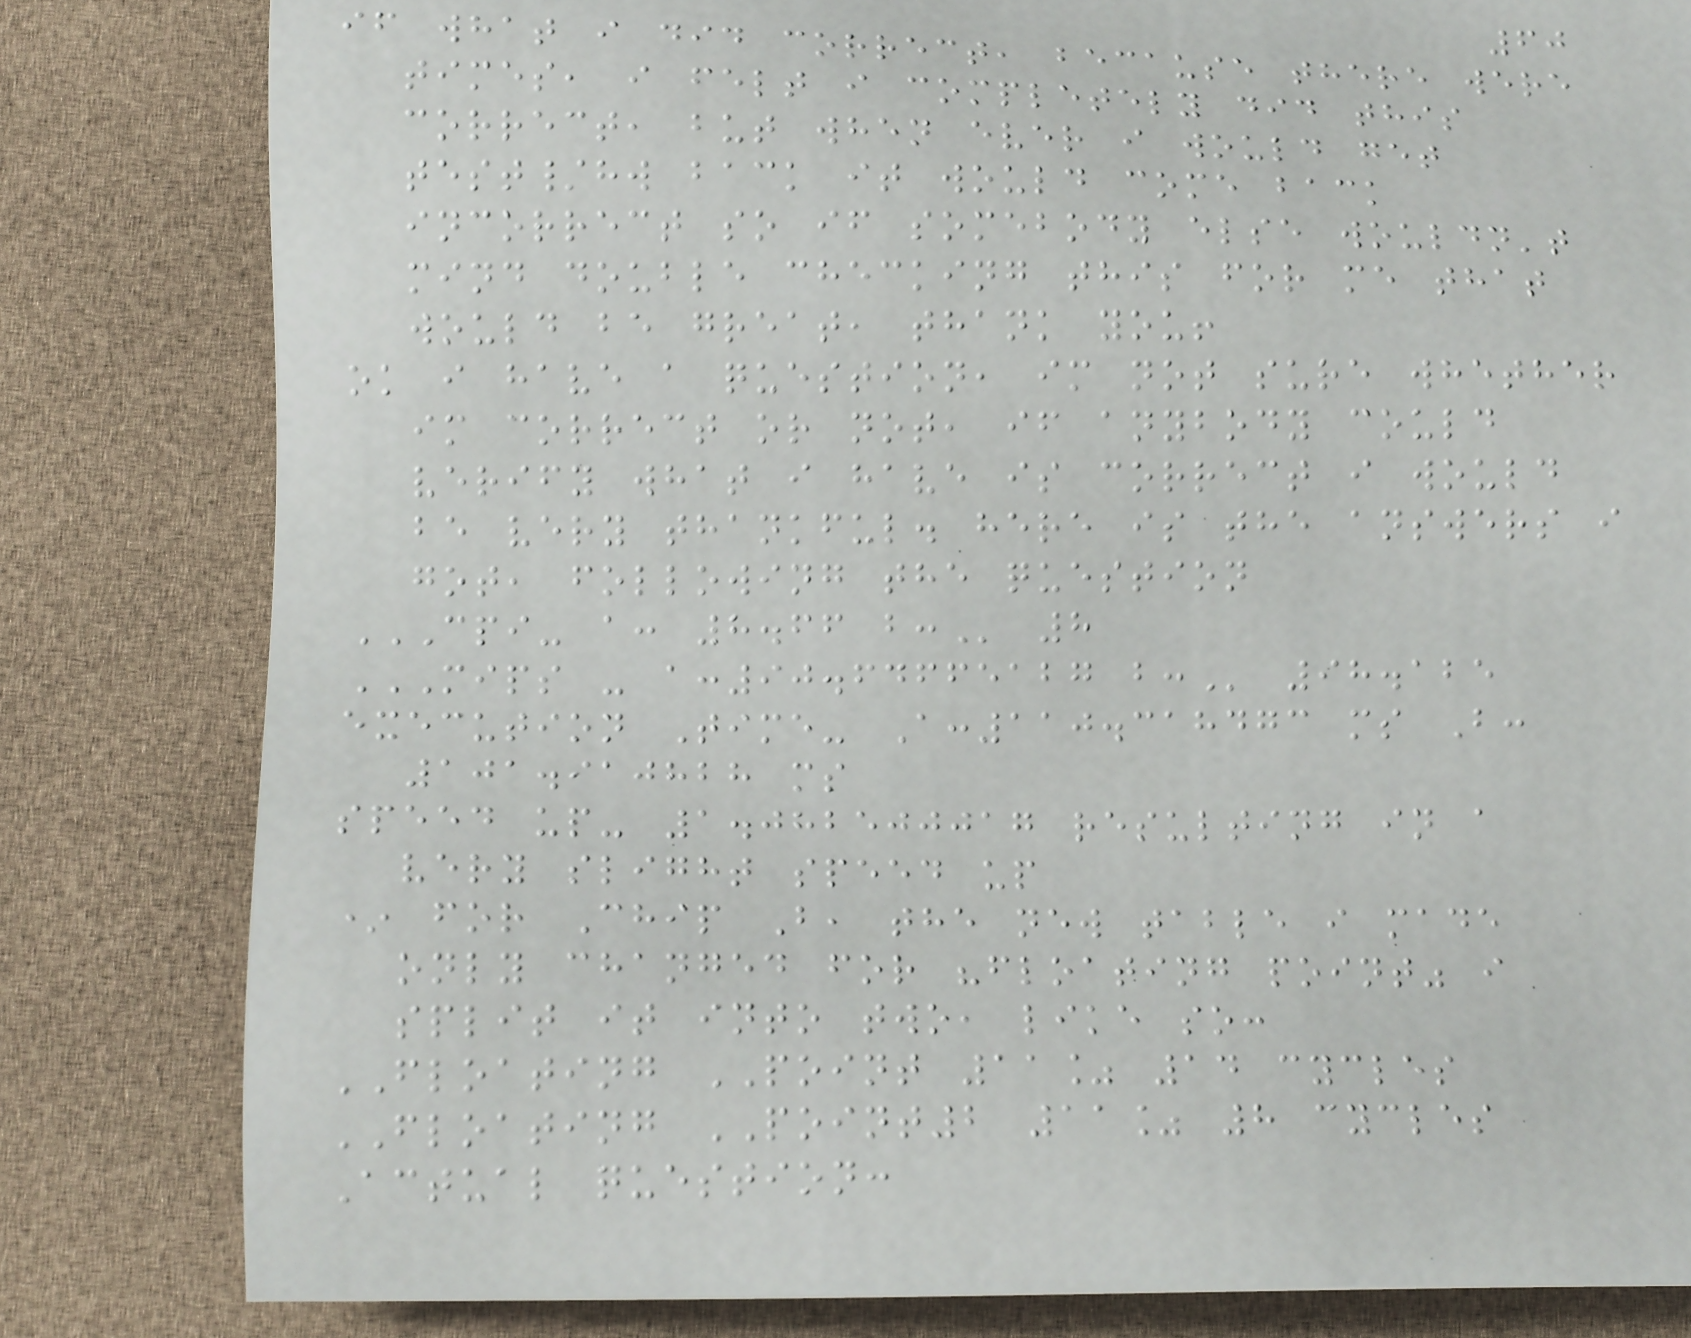60
if what i did correct, because there were
times, i felt i completely did this
correct, but when ever i would get
test/hw back it would come back
incorrect so if somebody else wouldn't
mind double checking this for me that
would be great, thank you!
ok i have a question, im not sure whether
im correct or not, if anybody could
verify what i have is correct i would
be very thankful. here is the answers i
got, following the question
CPI- A: 8.66 B: 8
MIPS - A:90.64665127 B: 98.125
execution Time- A:110.318473 ms B:
101.910828 ms
speed up- 1.082500017 resulting in a
very slight speed up
* for Chip B, the new table i made
only changed for "floating point" i
split it into two, like so:
FLOATING POINT 11% 14 cycles
FLOATING POINT2 11% 8 cycles
Actual question:
